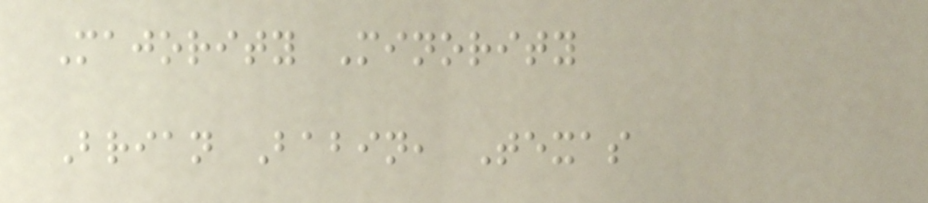Majority Minority
Brian Babin, Texas
